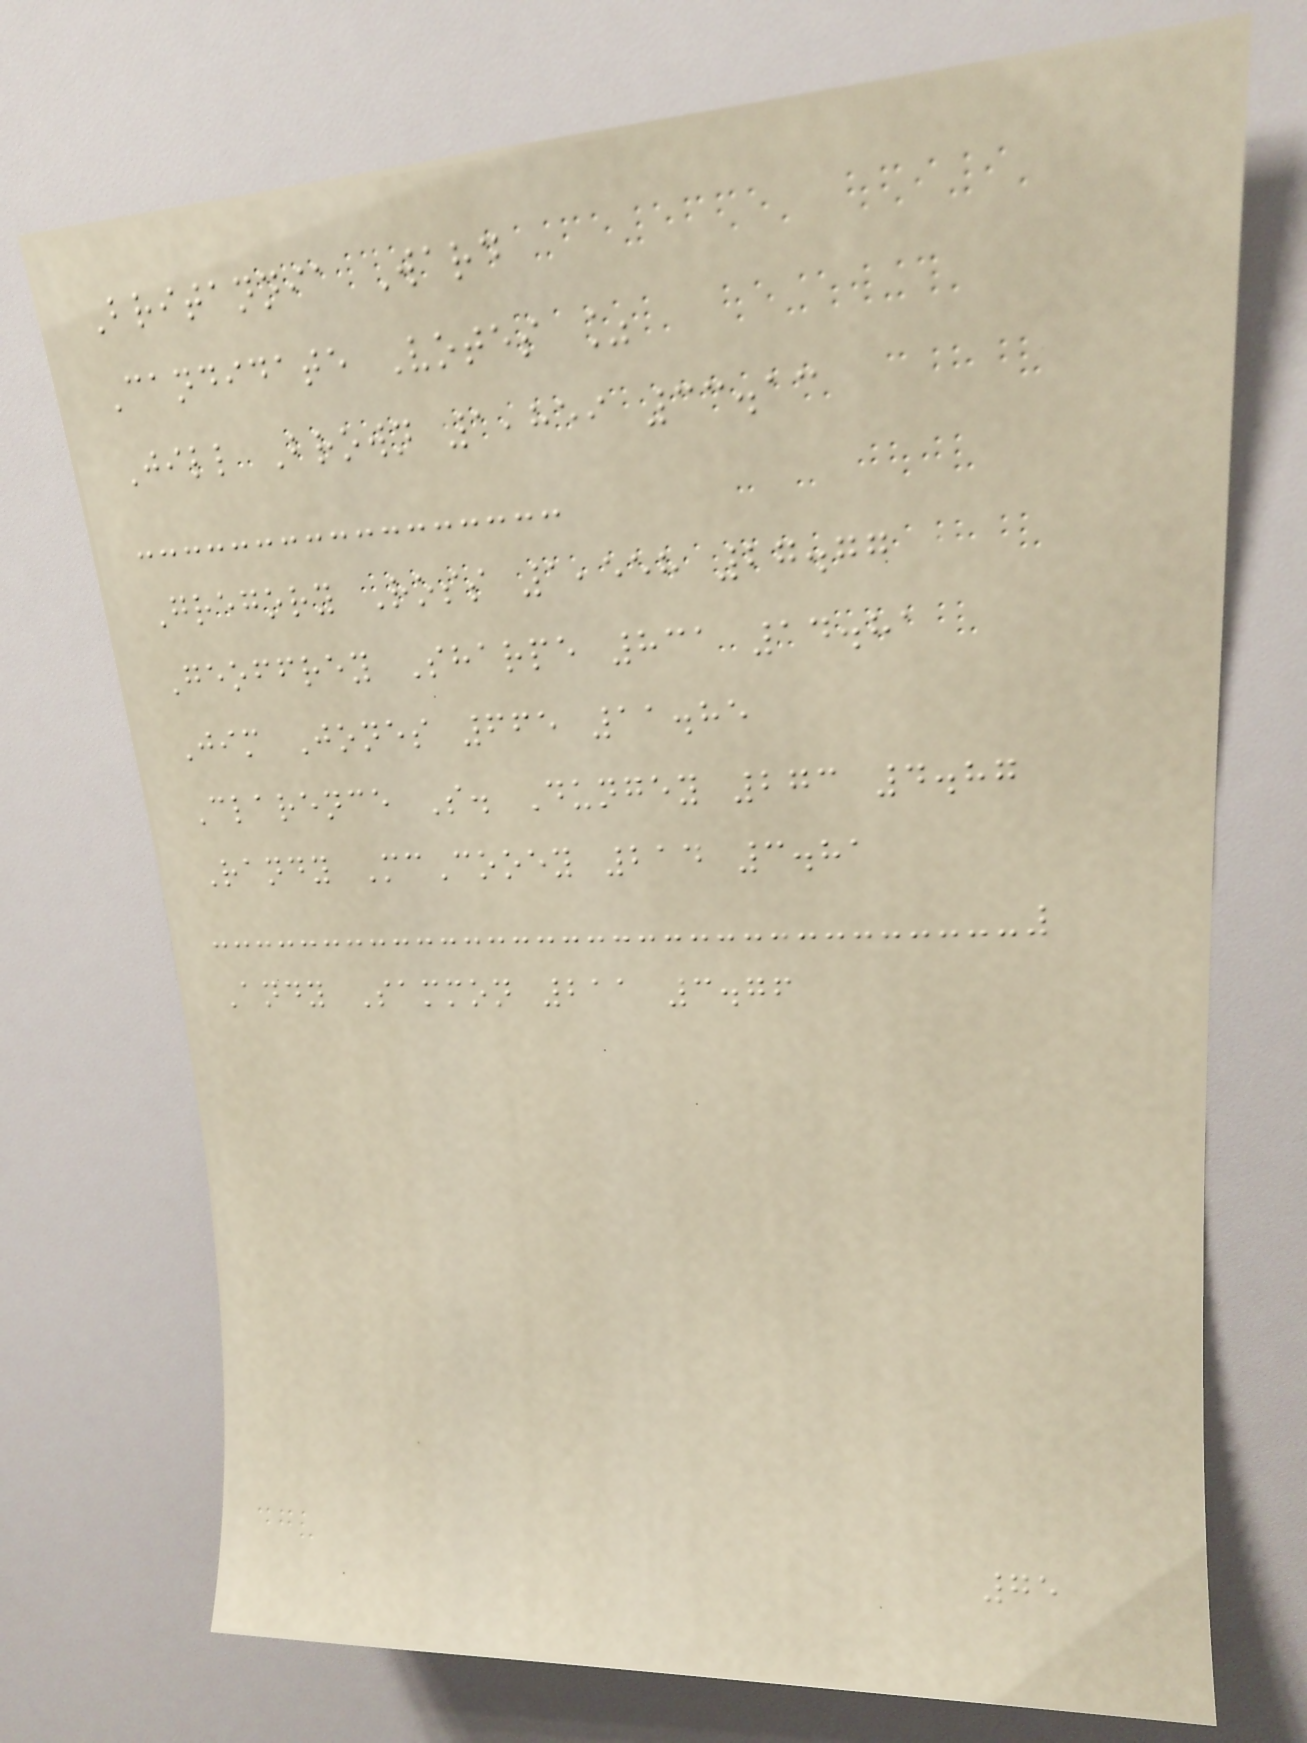Britannia Ward
Candidate Votes %
Jill Brown 1,859 33.13
Gregory Ross 1,558 27.77
Geoffrey Sharpe 831 14.81
Jim Jones 665 11.85
Clarence S. Dungey 273 4.87
Randy McCooey 214 3.81
Andy Sammon 211 3.76
75
